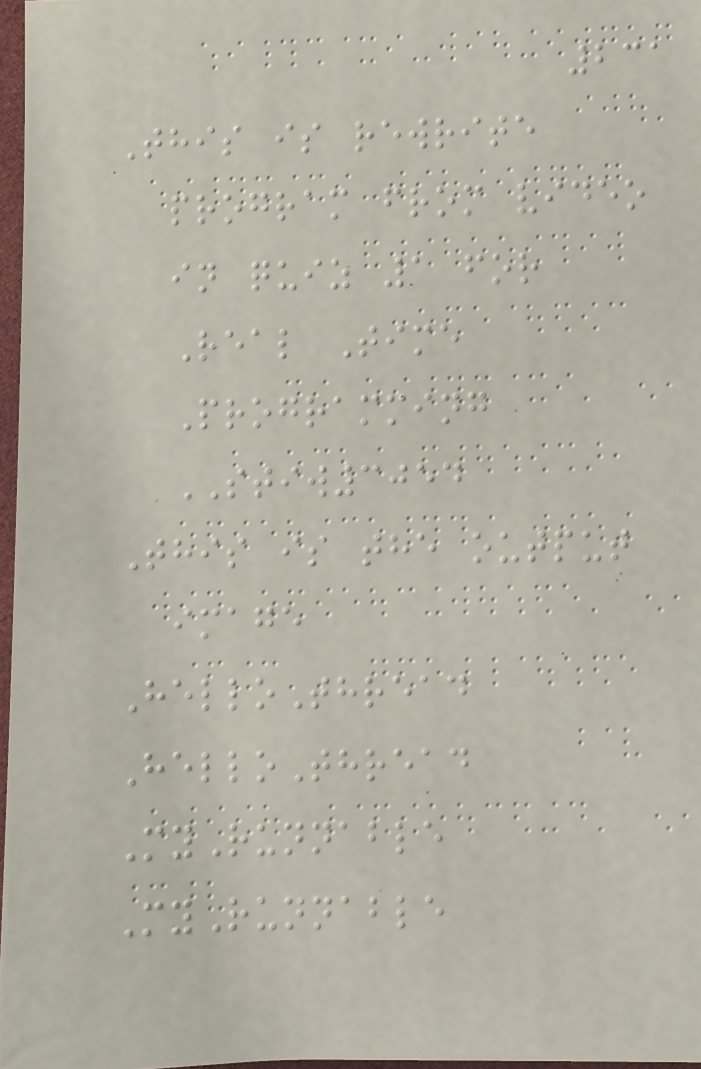231
This is rewrite
program from video
in quiz 1 for
Real Time
Programming
STIW3054
This is the output
image
HelloThread
HelloThread
MyRunnable
MyRunnable
